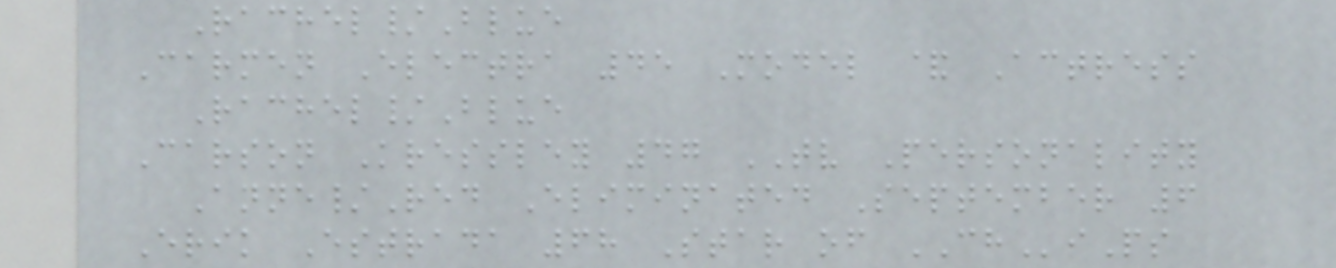Rachel/Blue
Carmen Electra 45 Model & Actress
Rachel/Blue
Carson Kressley 47 TV Personality
Anne/Red Eliminated September 6
Erik Estrada 68 Star of CHiPs
